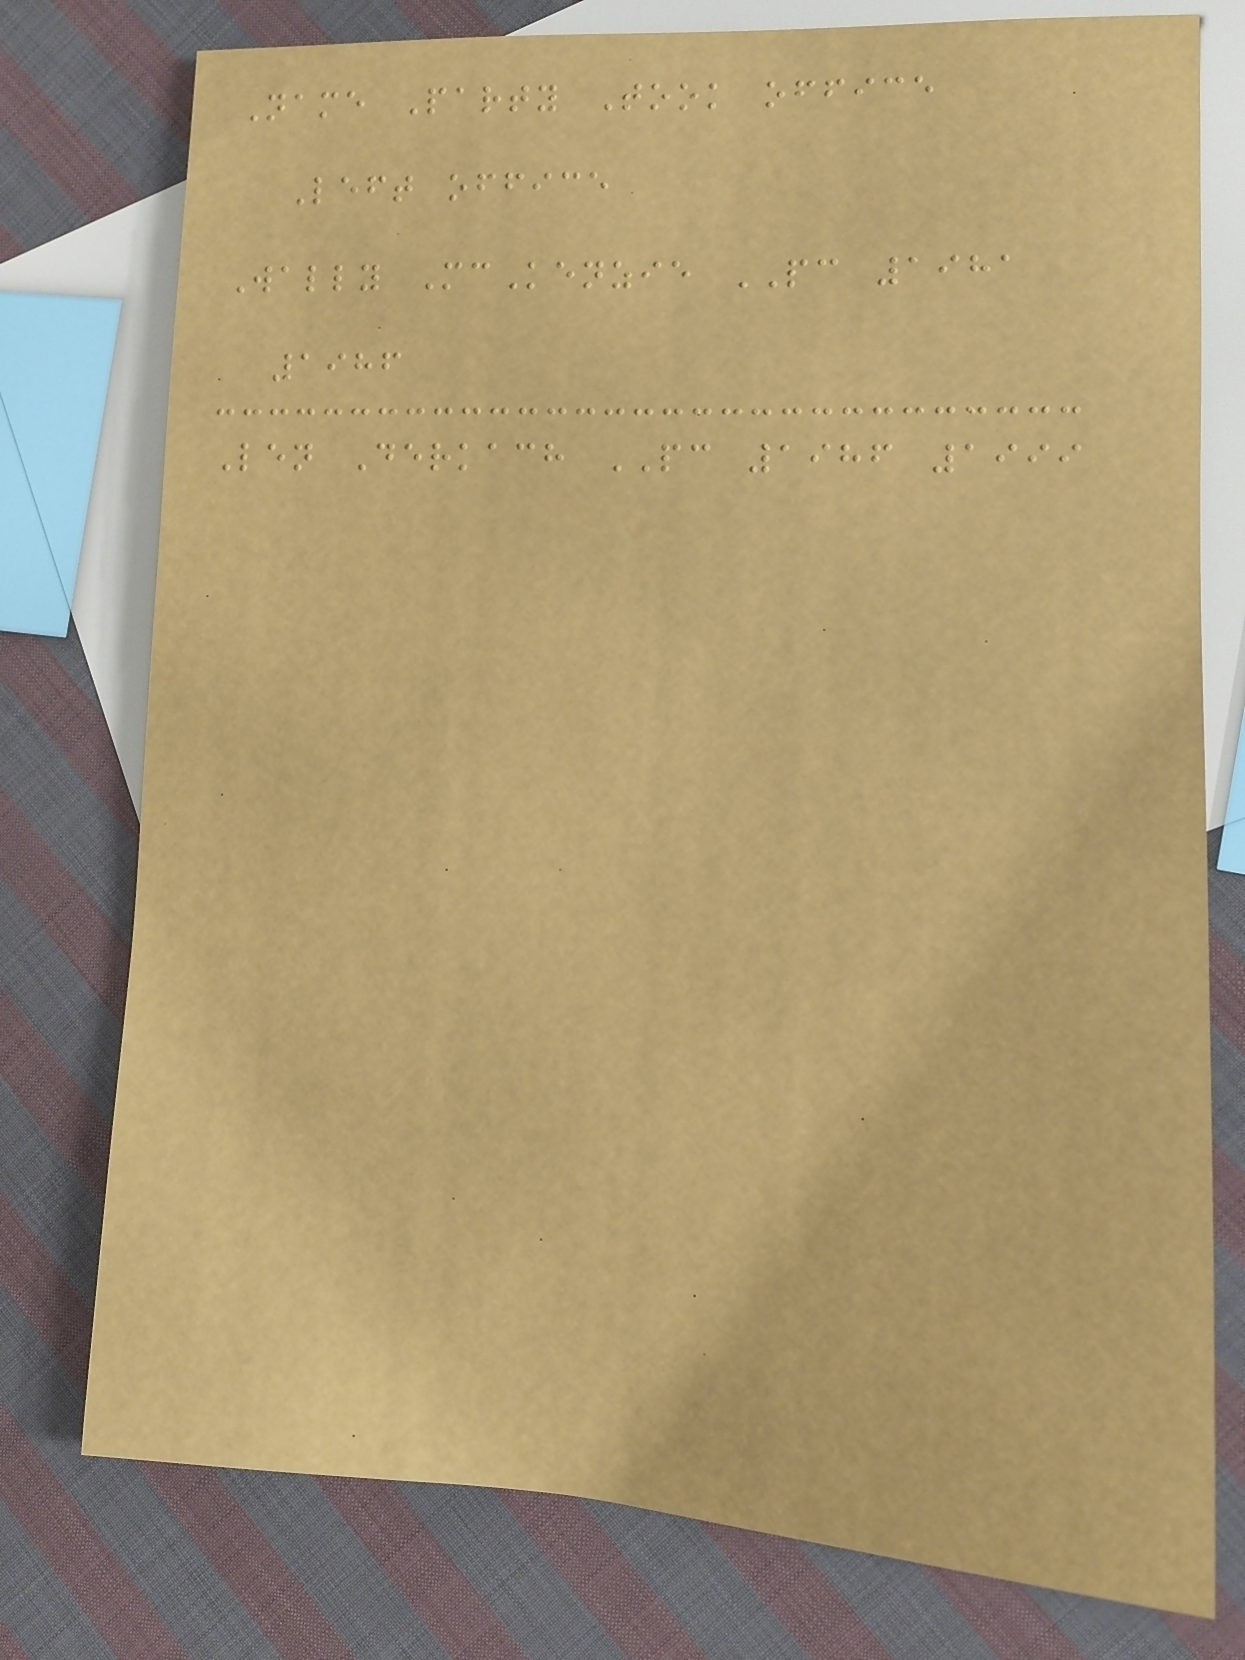Name Party Took office
Left office
Wally McKenzie PC 1981
1986
Len Derkach PC 1986 1999
